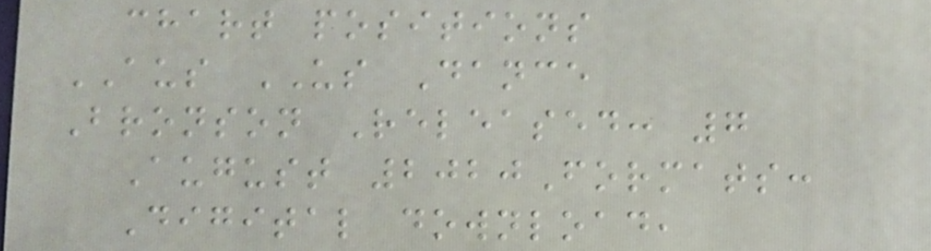chart positions
AUS US Dance
Bronson Released: 7
August 2020Formats:
Digital download,
